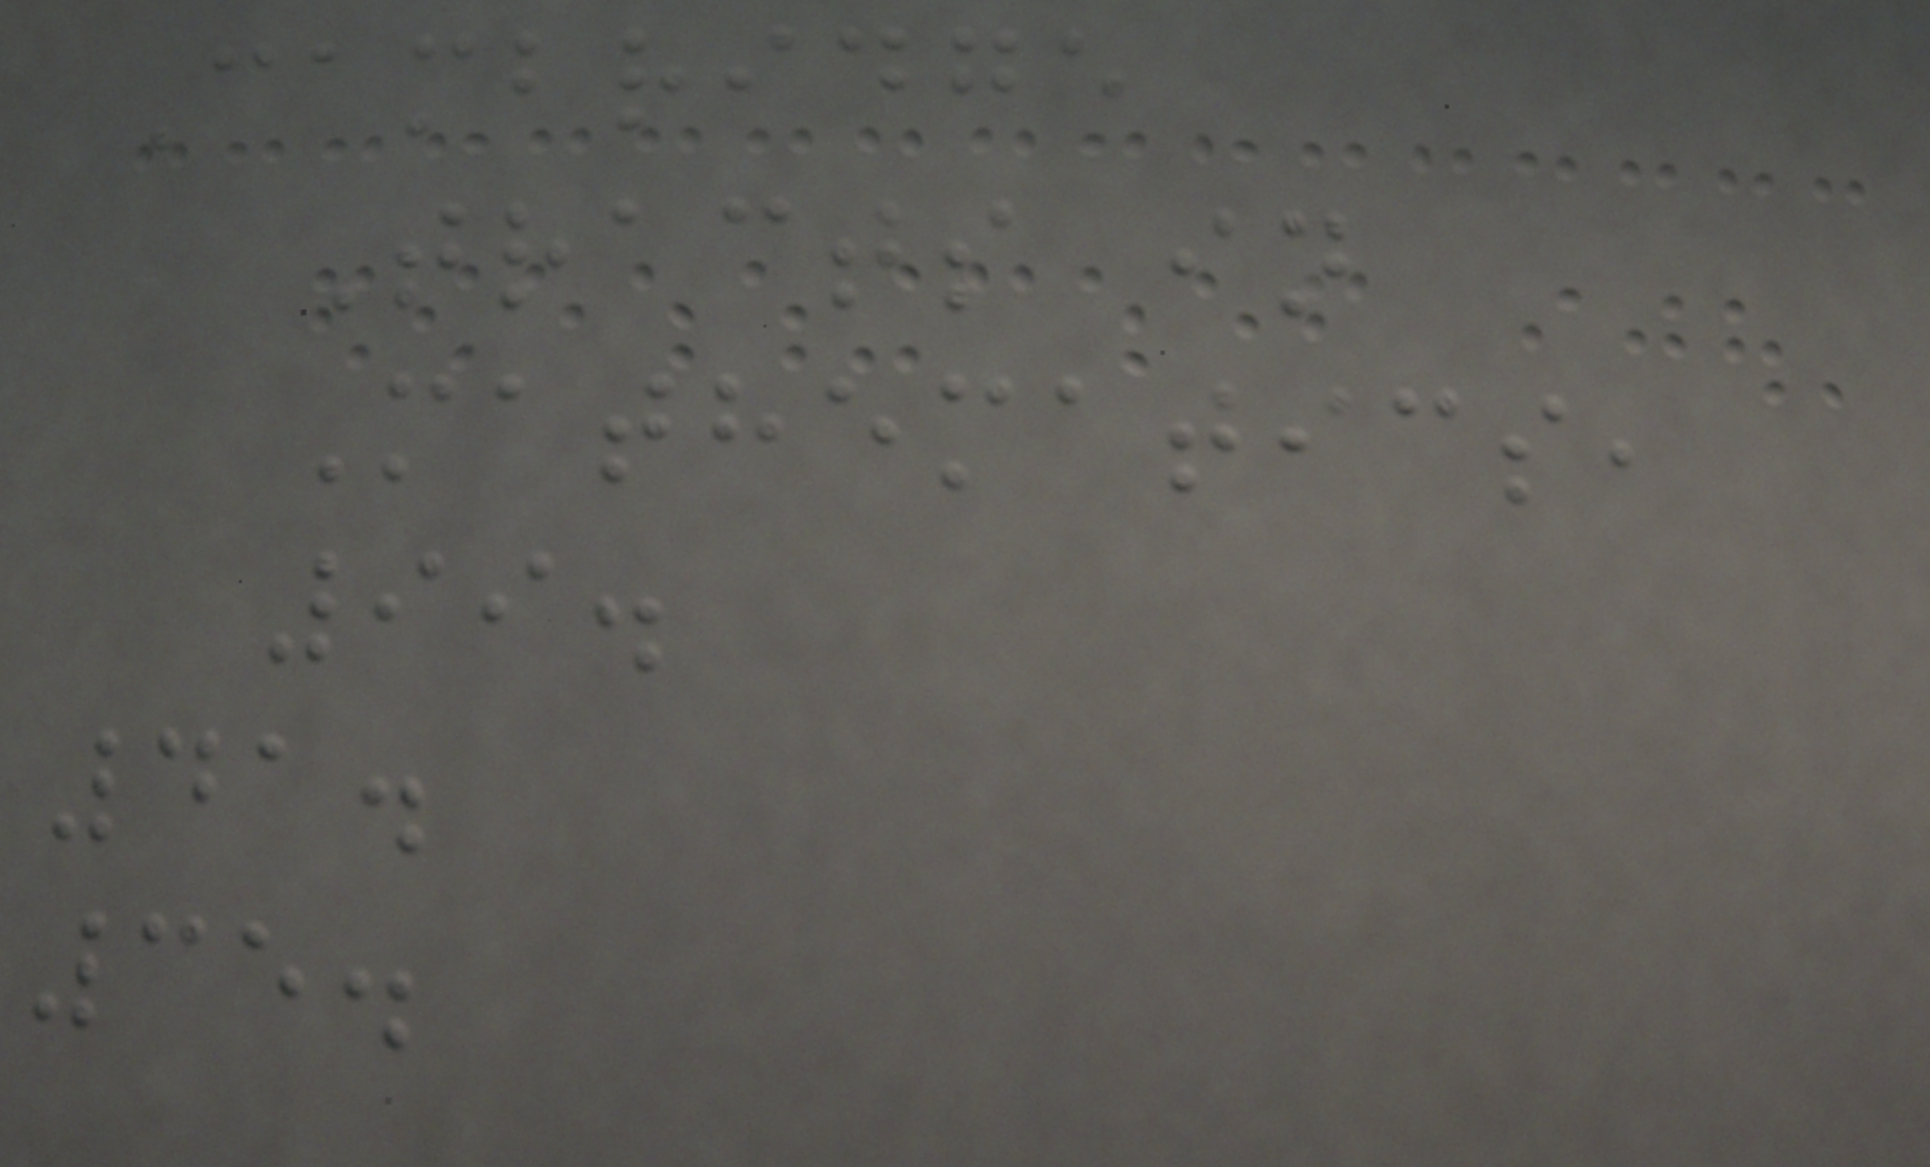Cambridge
Tracts in
Mathematics,
99.
41.
35.
